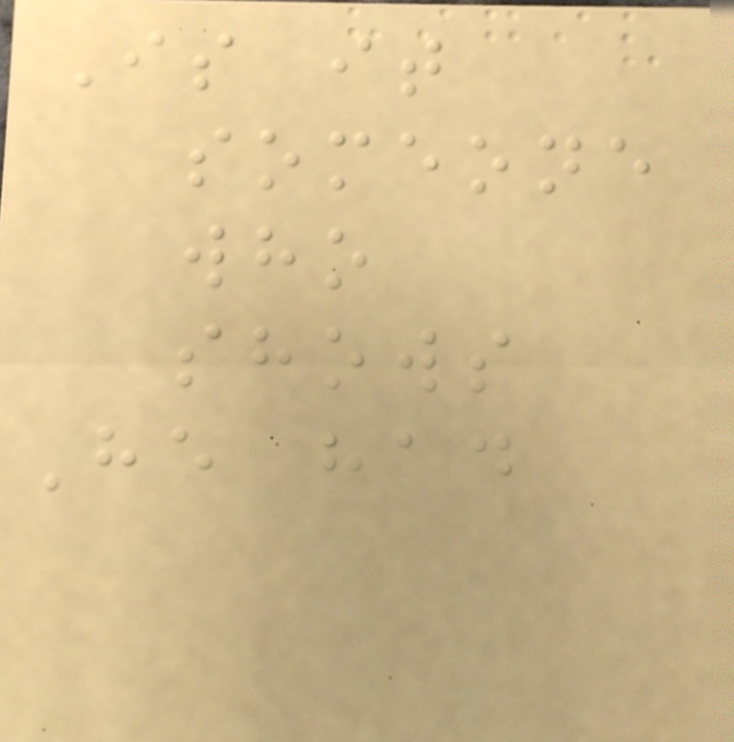Is it
someone
who
shows
He had
